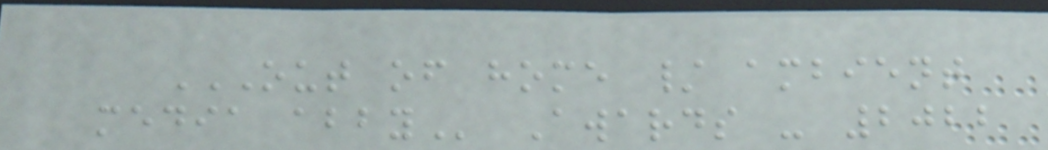OUT OF HOME / AMBIENT
MEDIA ABBY Awards - 2022
